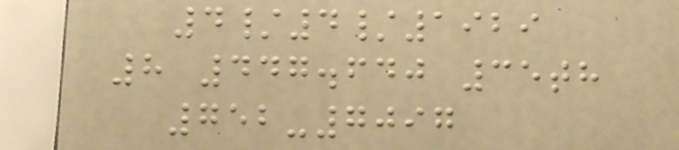4/4/1929
8 447.640 35th
752-7097
